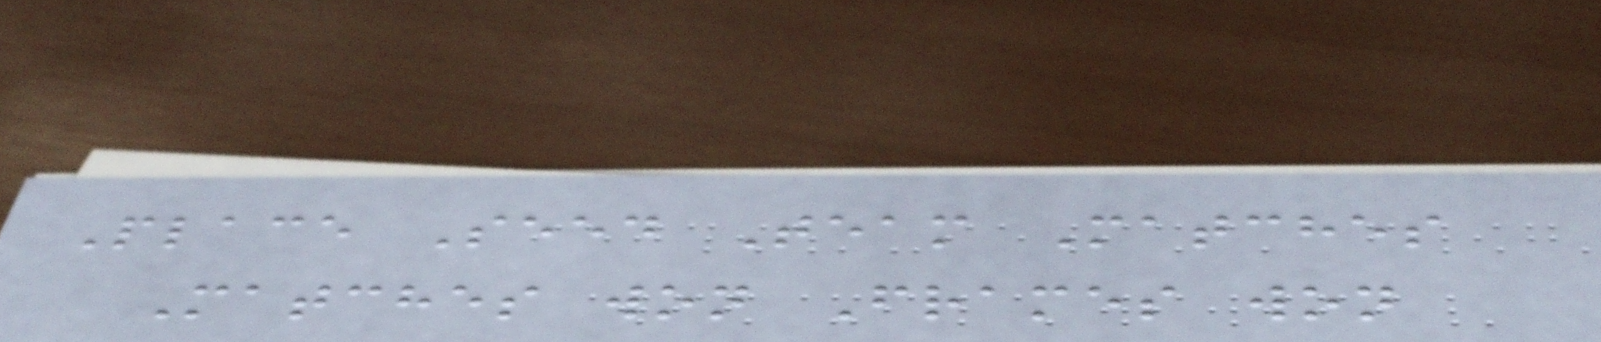Place Seed Team Matches
Matches won Frames won
